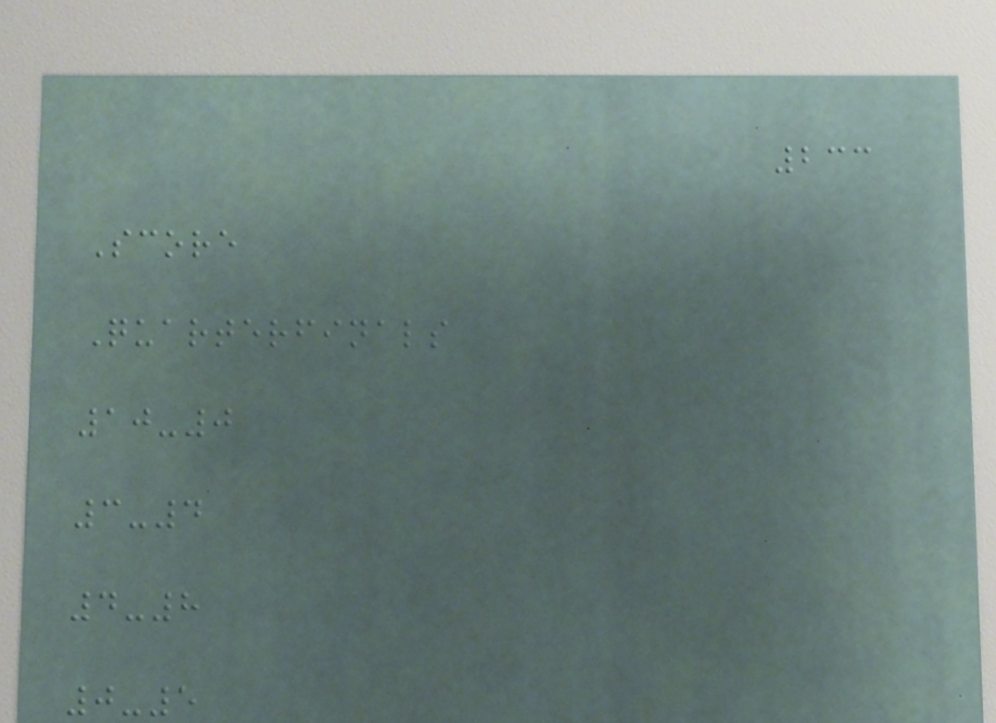233
Score
Quarterfinals
10-0
3-4
4-8
0-5
